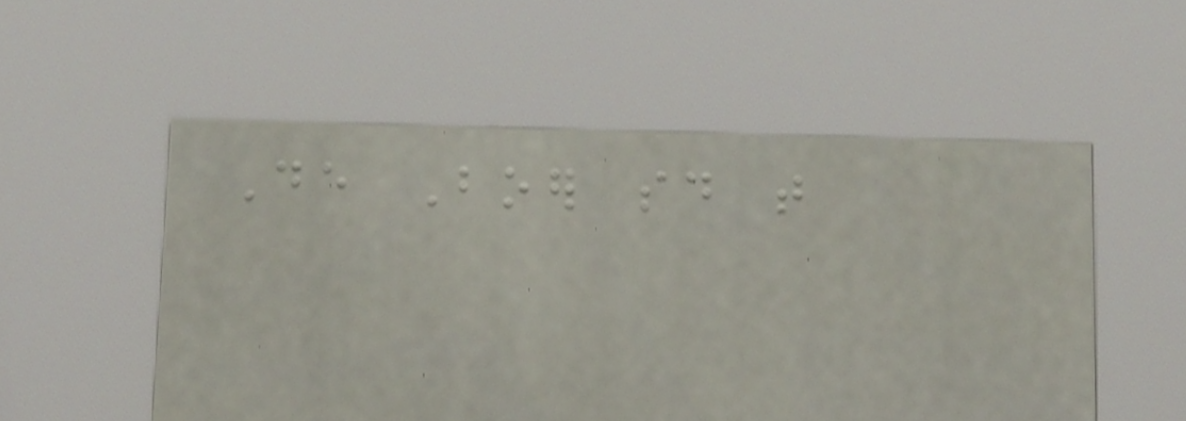De Boer said that
